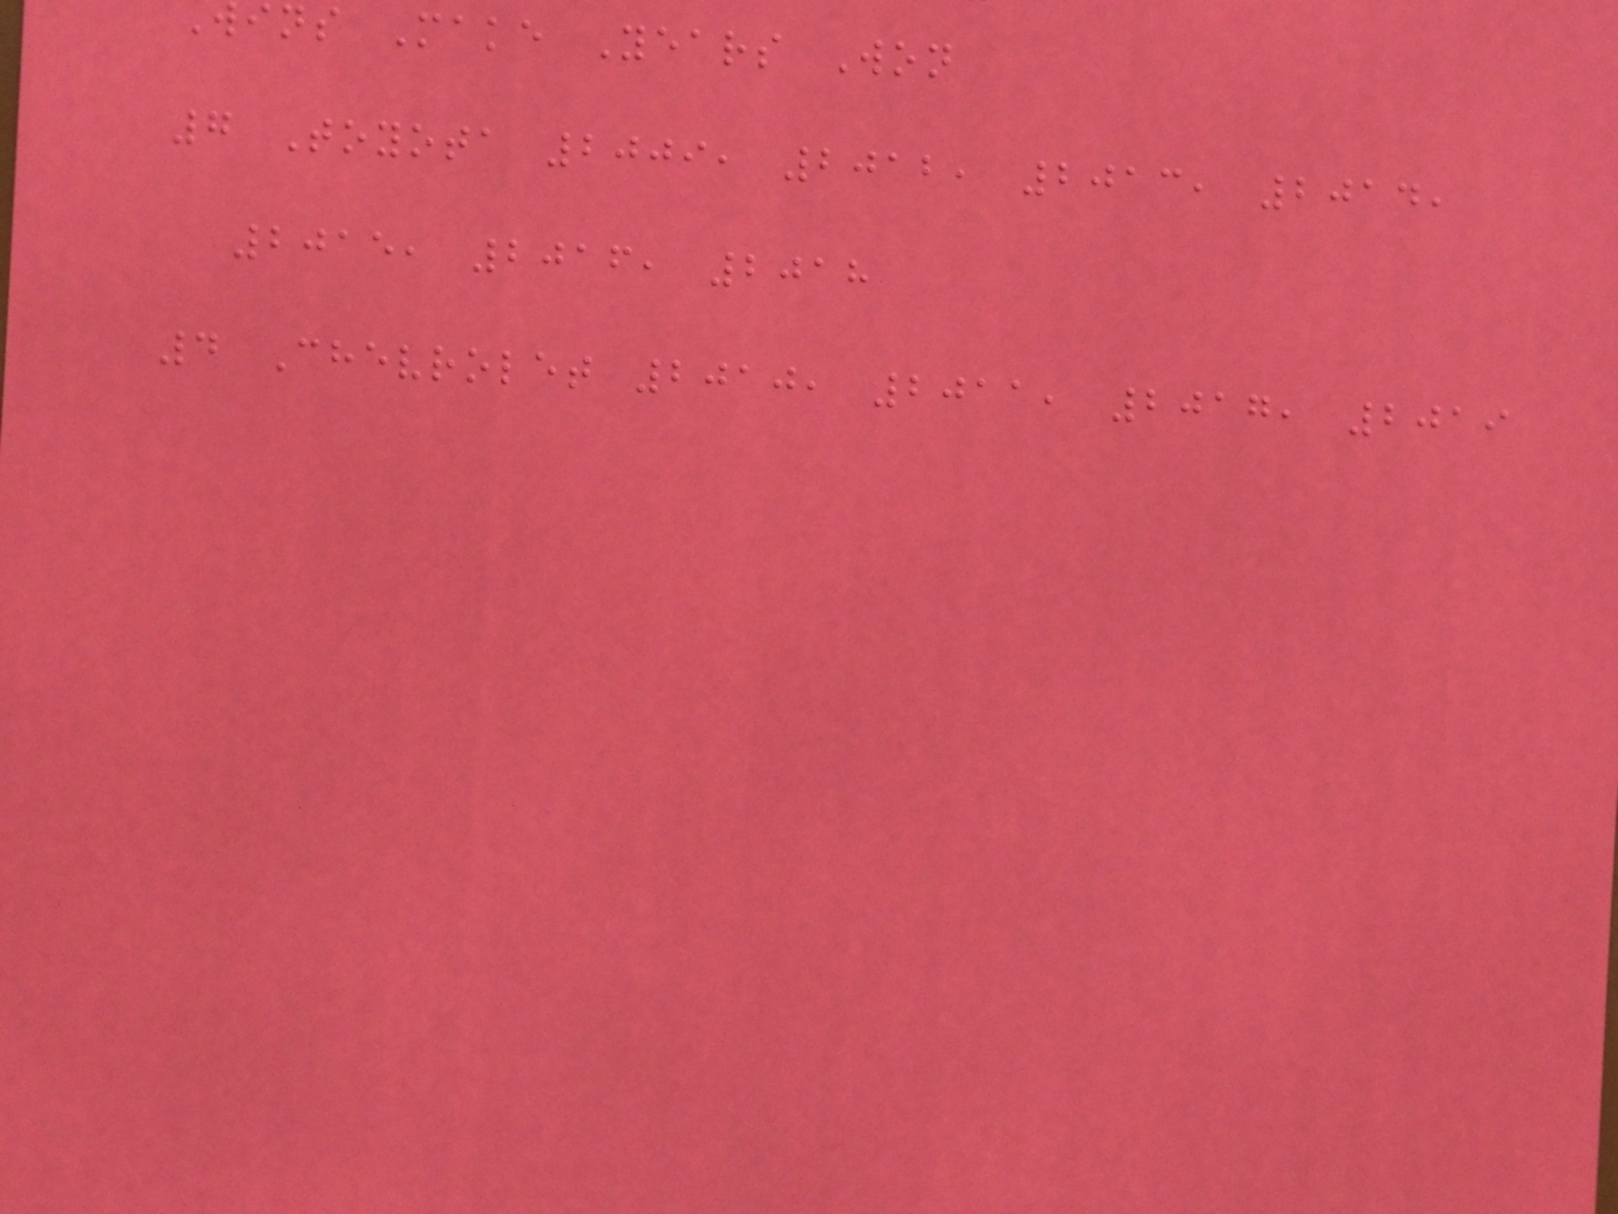ins Make Years Won
7 Toyota 2009, 2012, 2013, 2014,
2015, 2016, 2018
4 Chevrolet 2010, 2011, 2017, 2019
